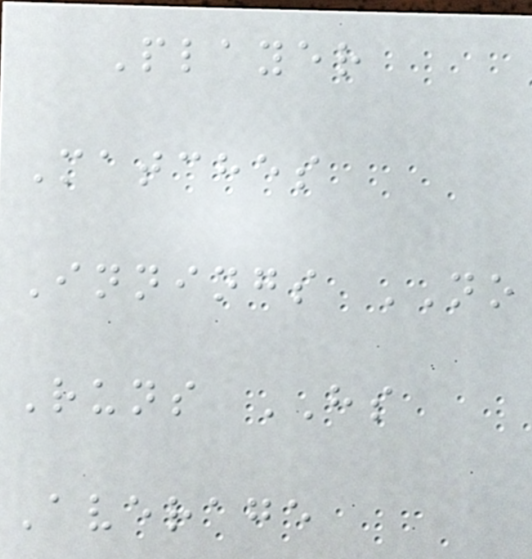Player
Matches
Innings NO
Runs HS
Average
